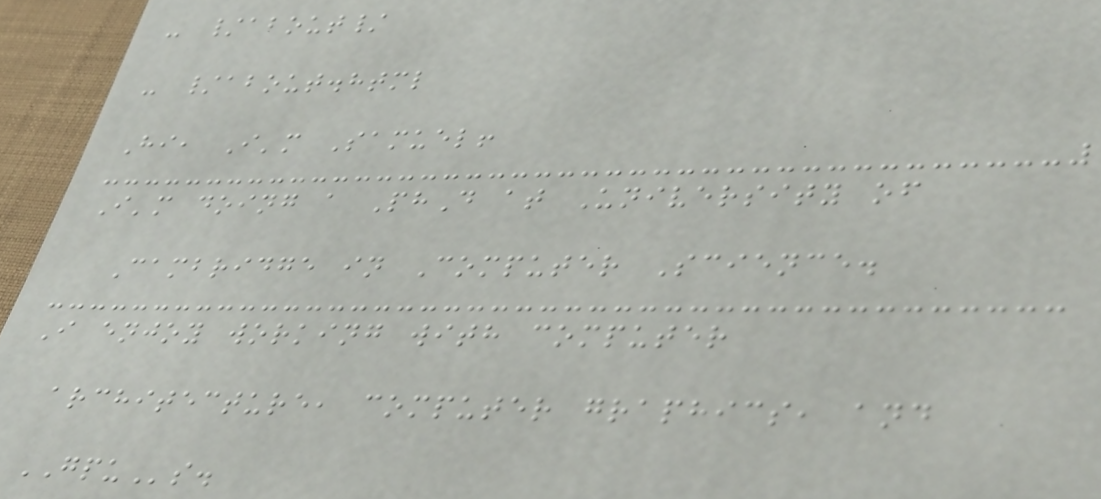- /about/
- /about.html
Hi, I'm Samuel!
I'm doing a PhD at University of
Cambridge in Computer Science.
I enjoy working with computer
architecture, computer graphics, and
GPUs.
